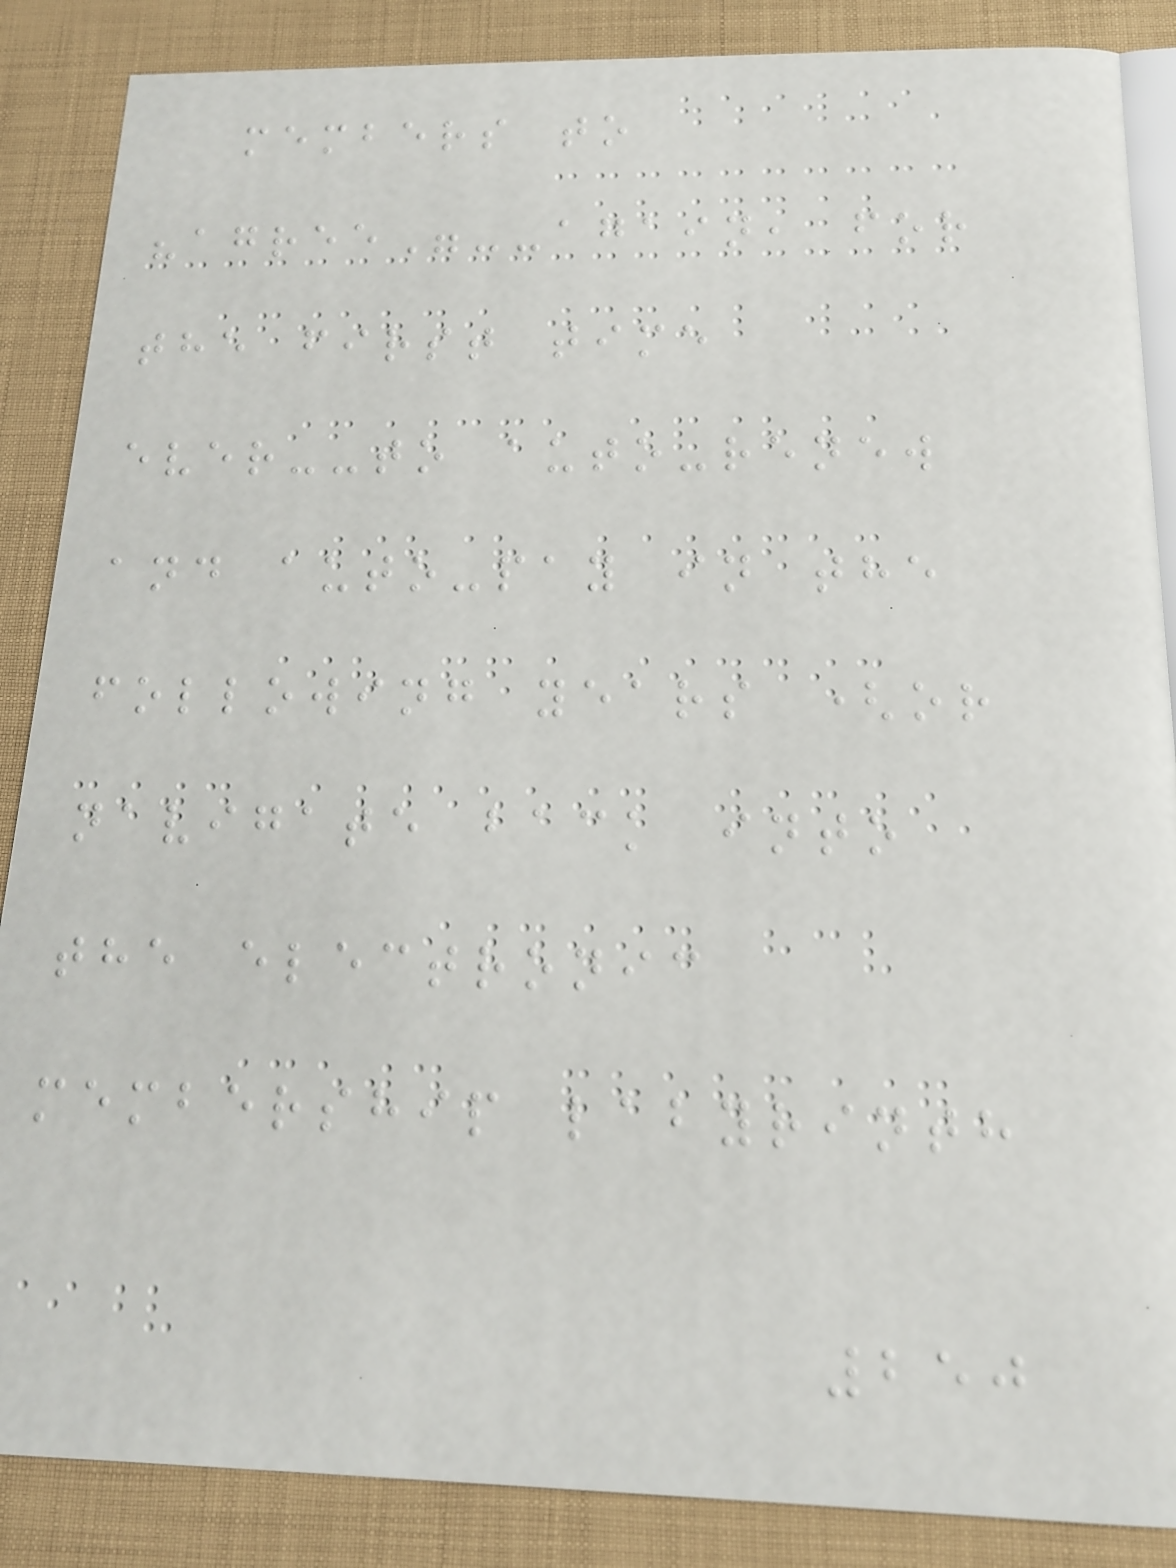members to
"agree"--again, for
the first time
ever--to auto-renew
and auto-pay in the
following years (or
navigate back into
the electronic
membership labyrinth
250
